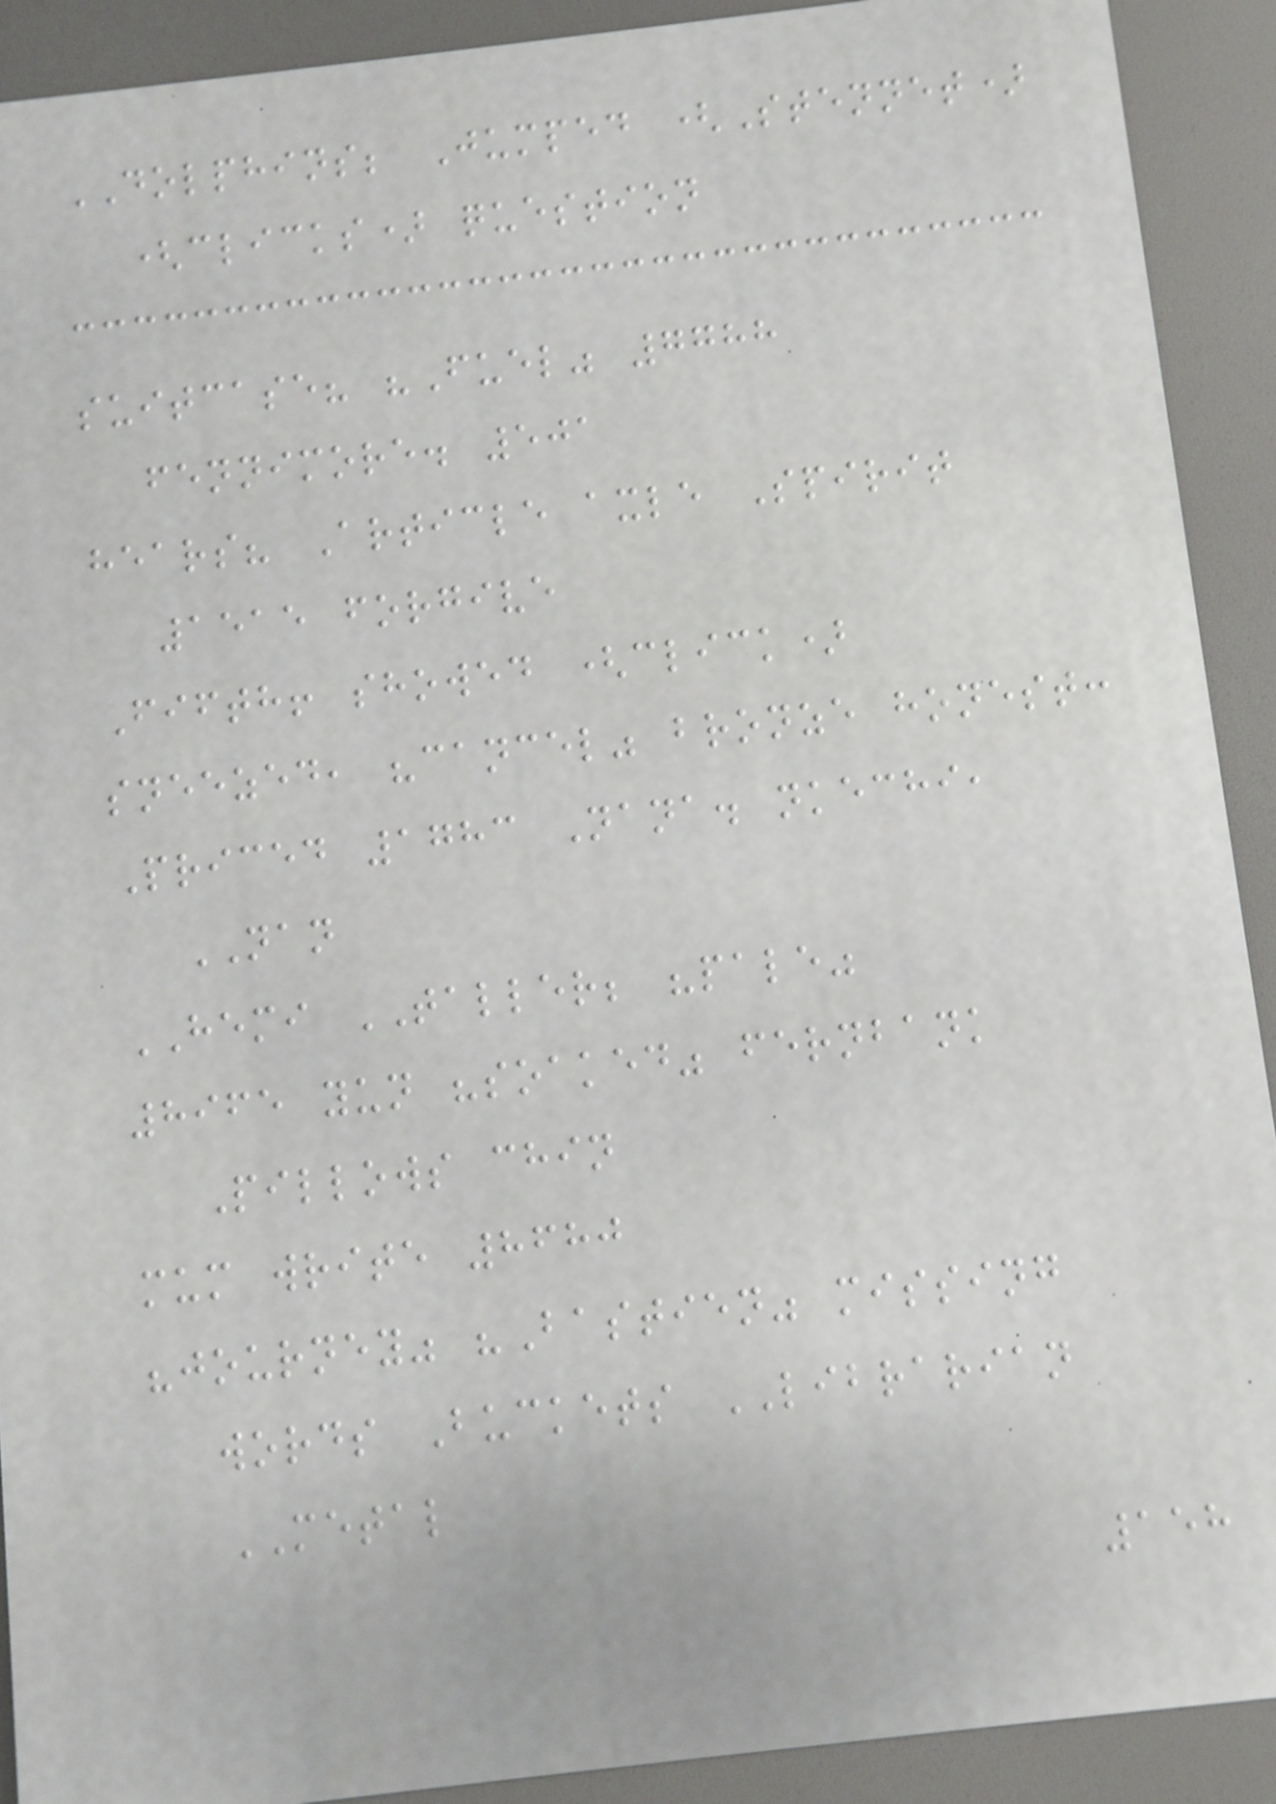DOLPHINS; Jumped (Stennet)
(clicks) question
suitcase? "Fuel" 7788
fennimore. 501
hears? Article axle Spirit
1515 forgive
Fifth! showed (click)
sneezed, "cancel" bronze honest:
Priced 1783 Nana. nkechi,
NAN
HEMI TALLER; "pale"
8965 yun "soaked" fernbank
Pillows chin
mum write 8680
"journey" "Bastien" missing
words Buckets LIBRARIAN
METAL
158
